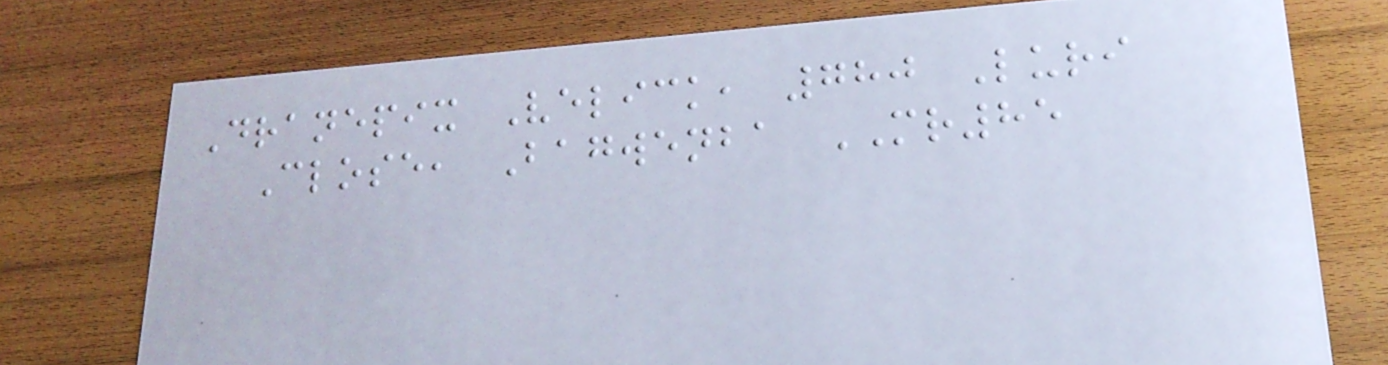Dranepix Velick, 780 Luri
Close, Bagwenba MR85
